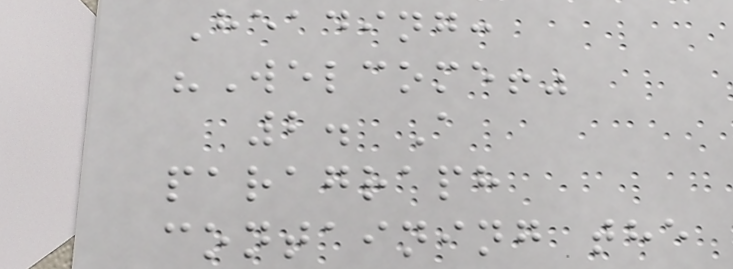Heading:
"Welcome!"
2. A
paragraph
containing the
